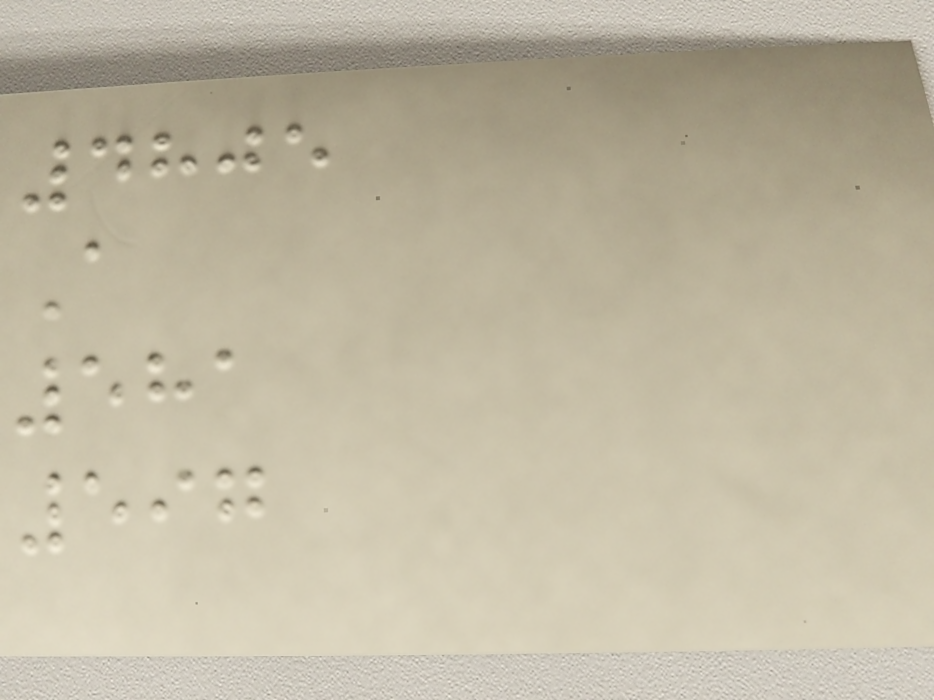4805
A
581
597
